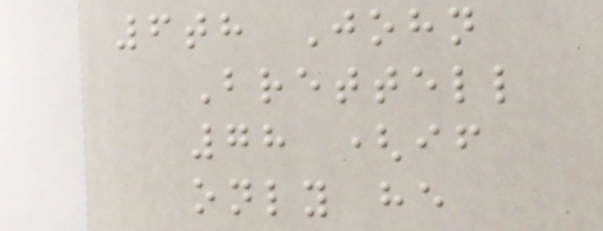6th John
Brettell
78 (if
only he
